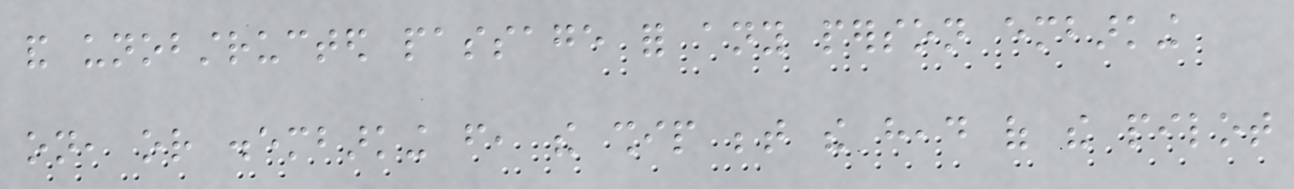and unobstructed passage for any person embarking
on, or disembarking from, the ship between the head of the pilot
